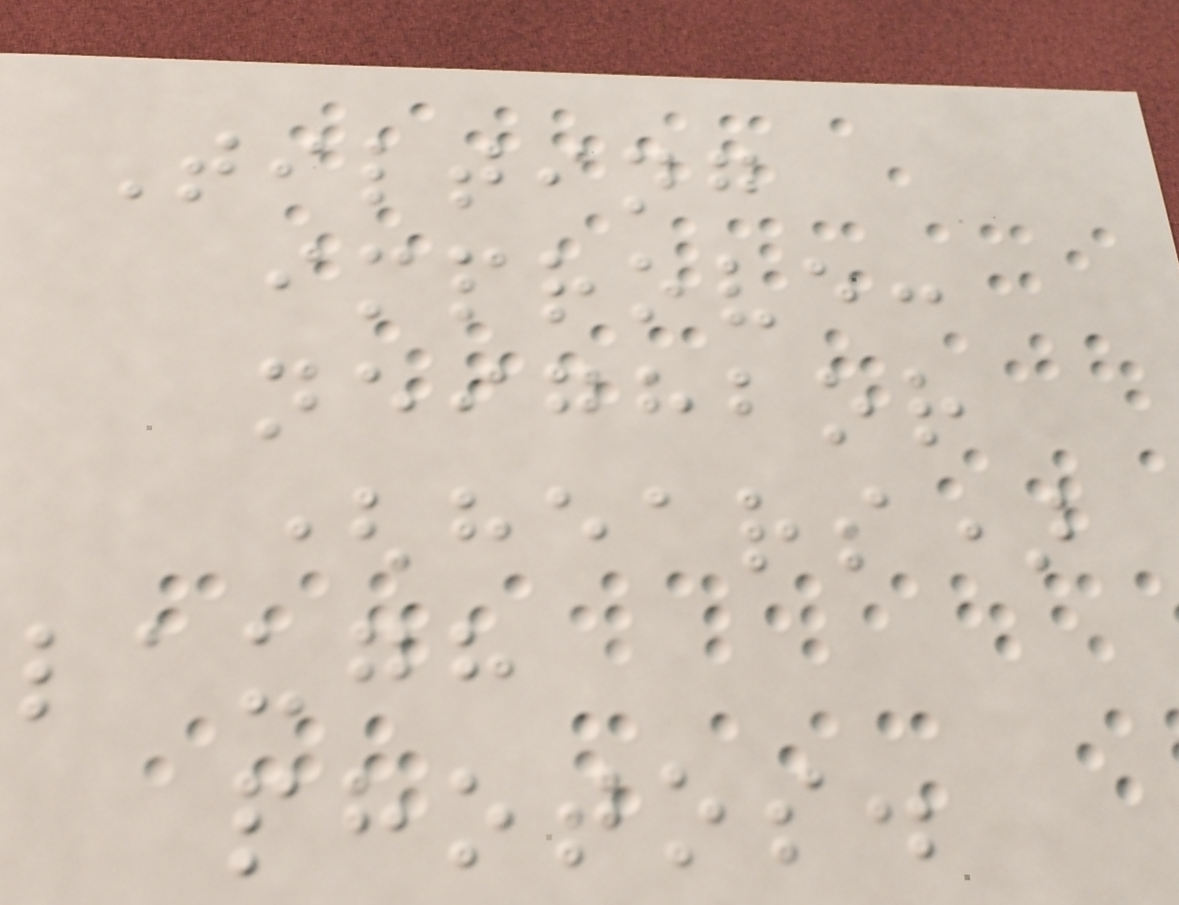Tilting
improve:
neighbor
(hears)
laugh
photos.
